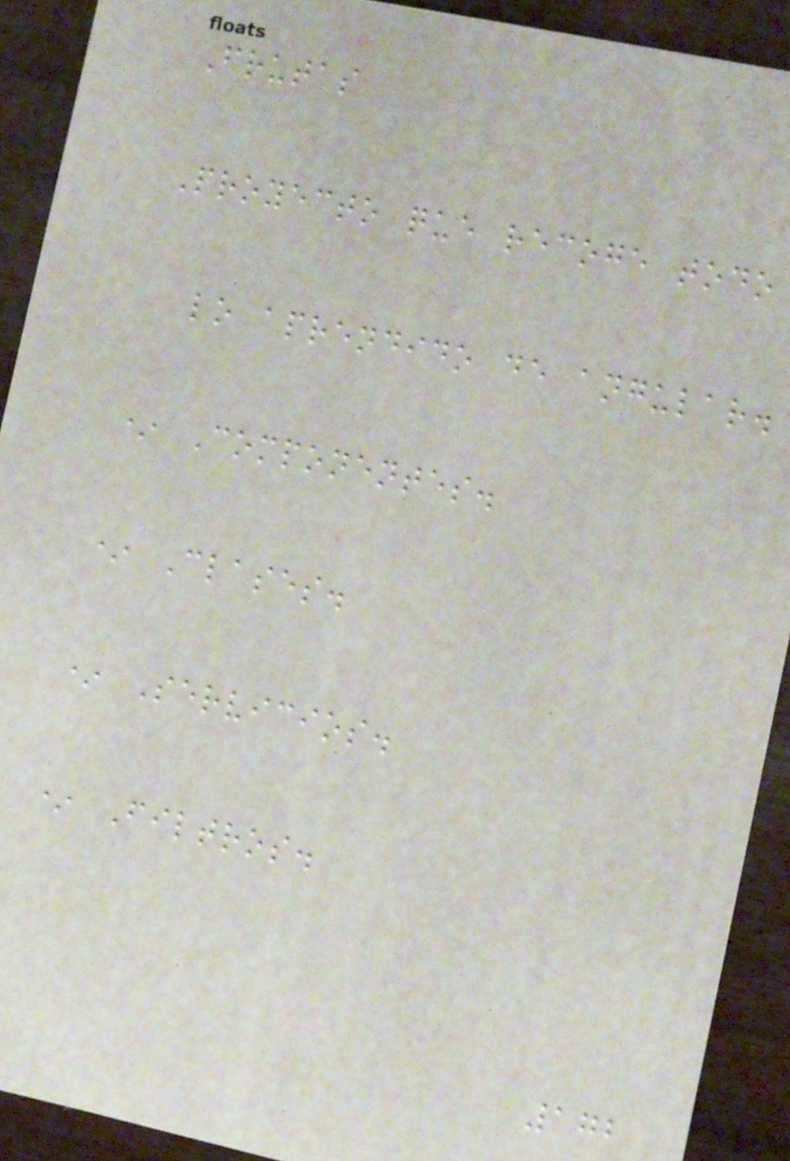Frutas
Proyecto que recoge todo
lo aprendido de angular.
* Componentes.
* Clases.
* Servicios.
* Filtros.
172
